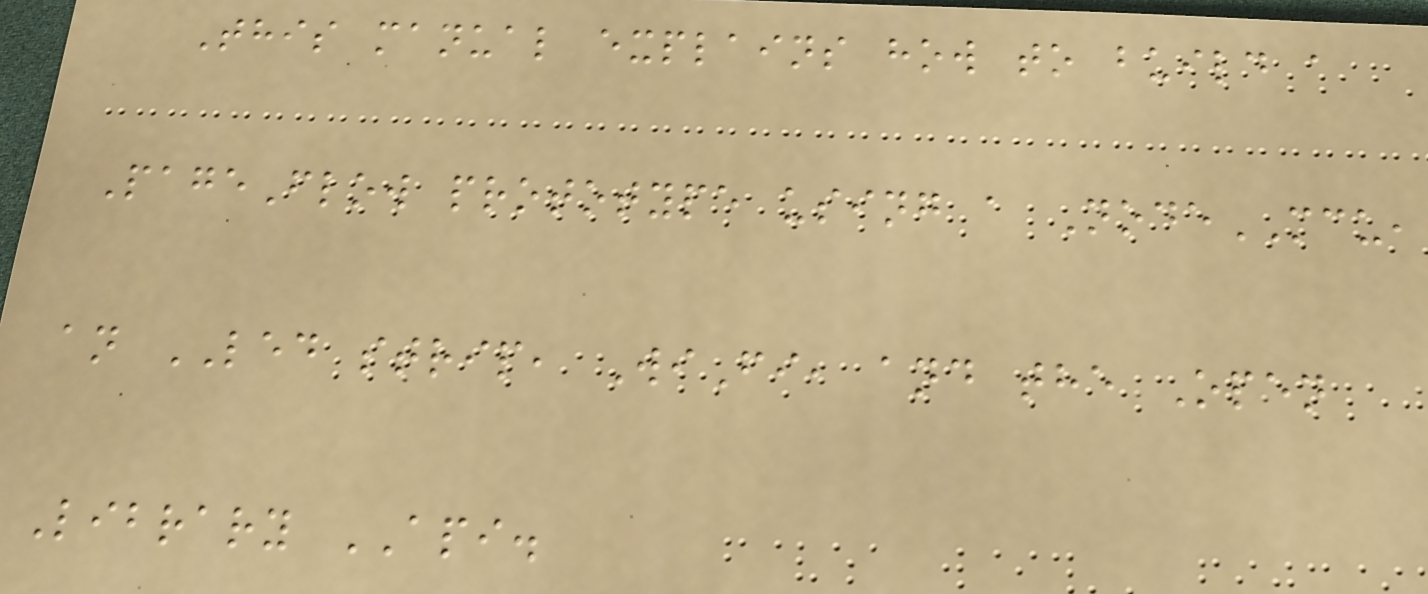This manual explains how to build a
PageFlow prototype using a NodeMCU,
an LED strip, WiFi, and the Open
Library API.
